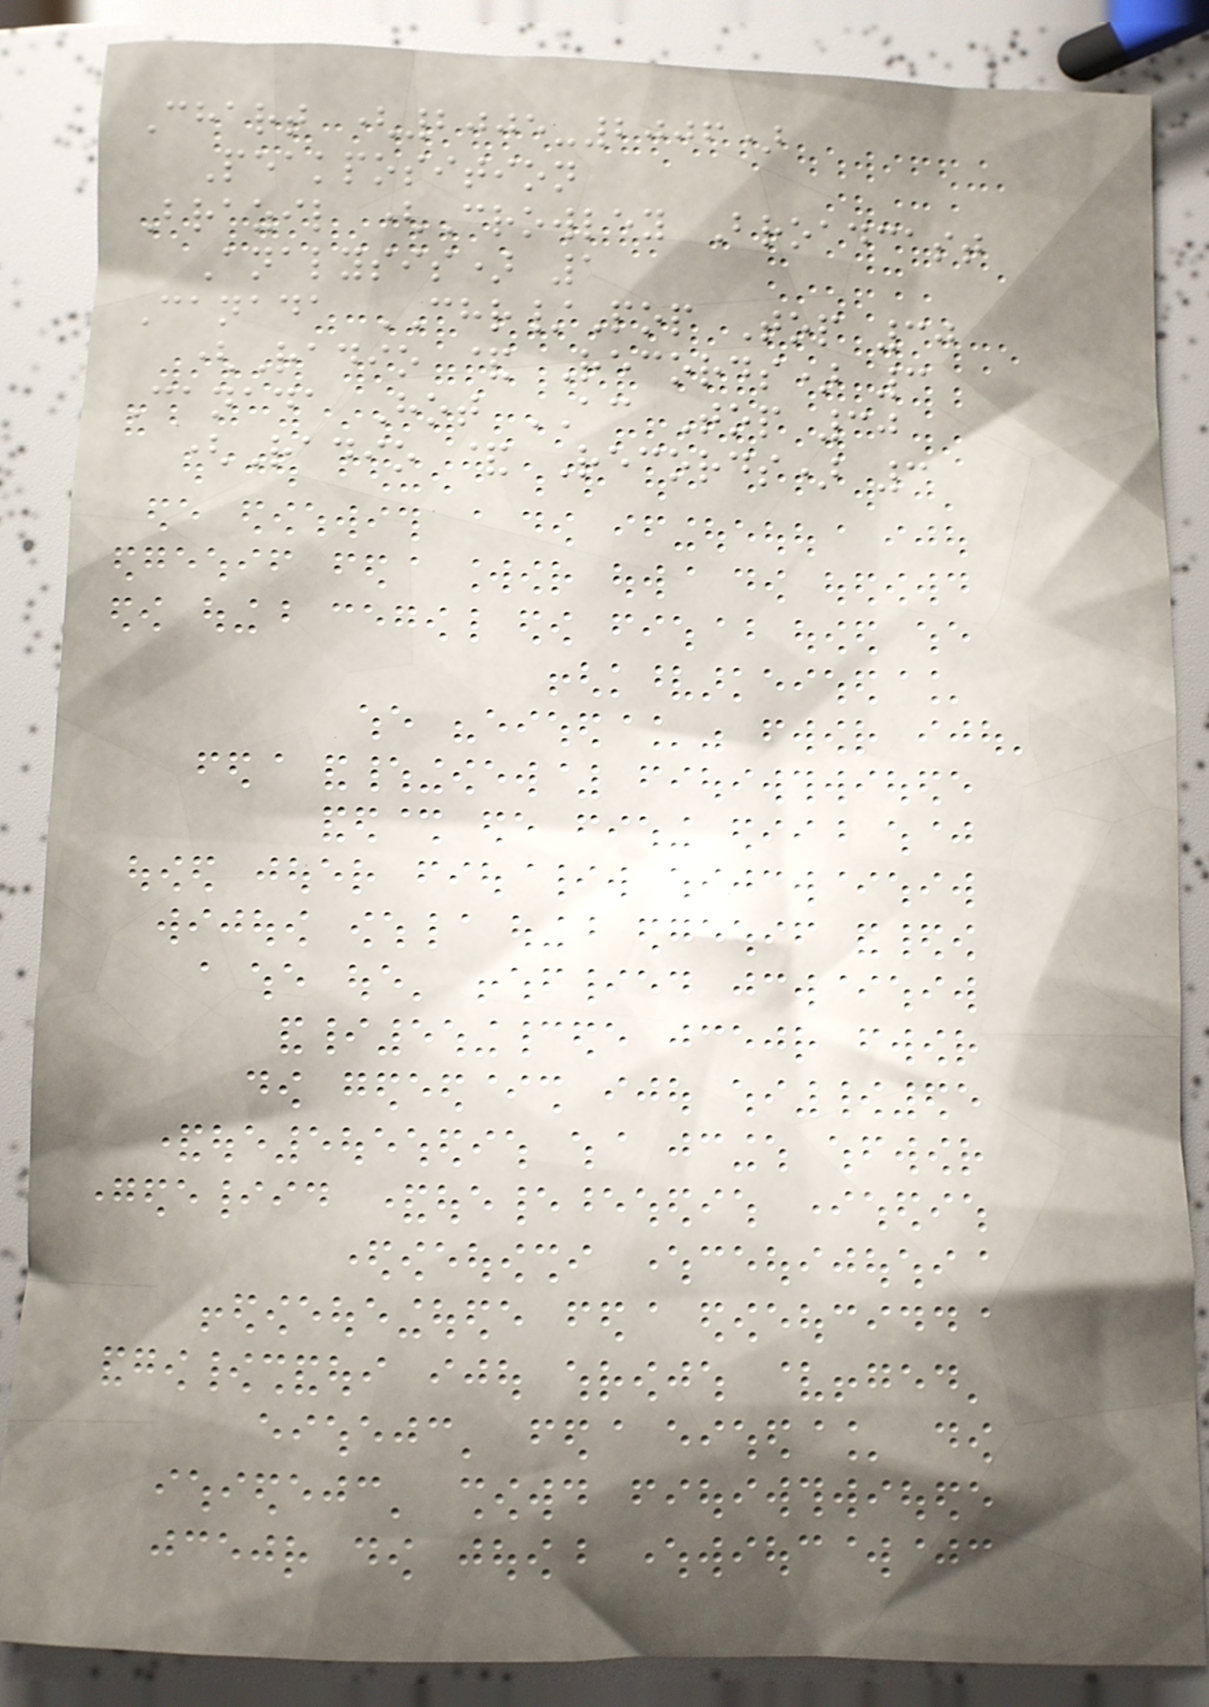Chart (2005-2006)
Peakposition
Brazil (Crowley Broadcast
Analysis) 1
Canada CHR/Pop Top 30
(Radio & Records) 3
Canada Hot AC Top 30
(Radio & Records) 3
